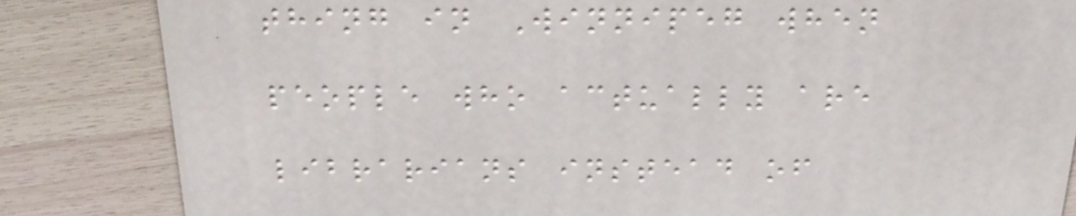thing in Winnipeg when
people who actually are
librarians instead of
